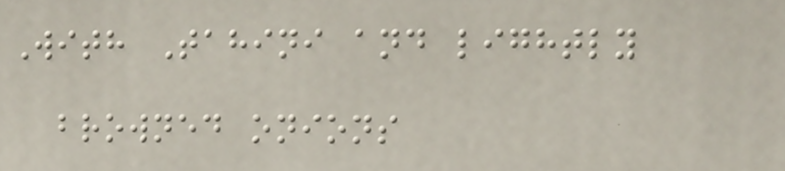With Tahini and lightly
browned onions
